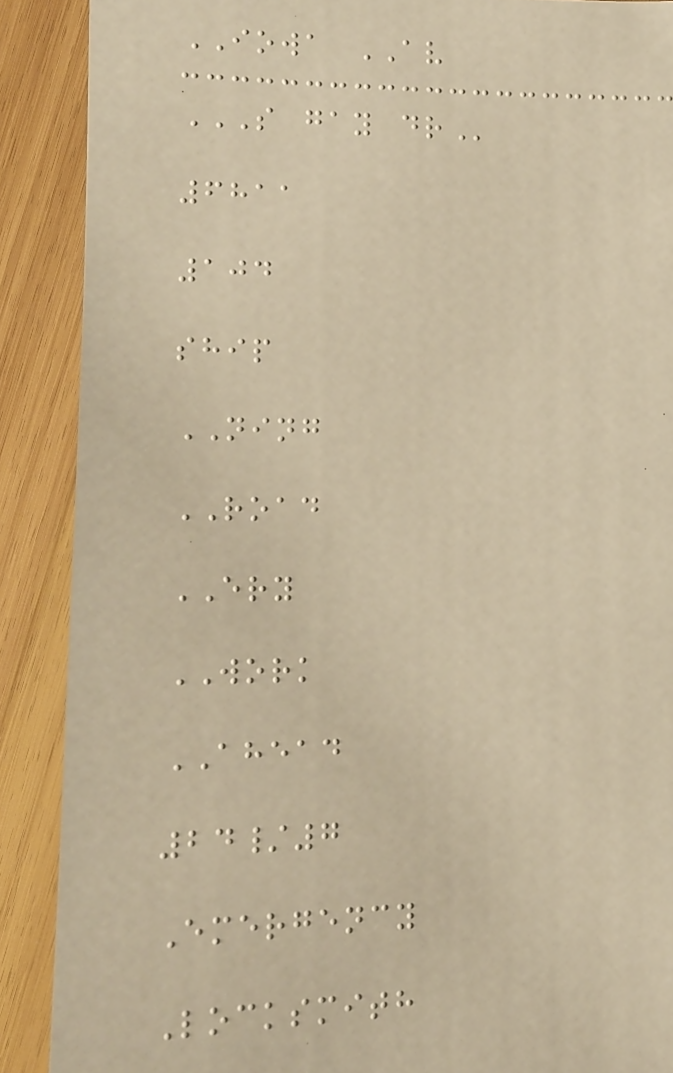IOWA AV
S GAY DR
6811
104
ship
NING
ROAD
ERY
WORK
AHEAD
24/7
Emergency
Locksmith
